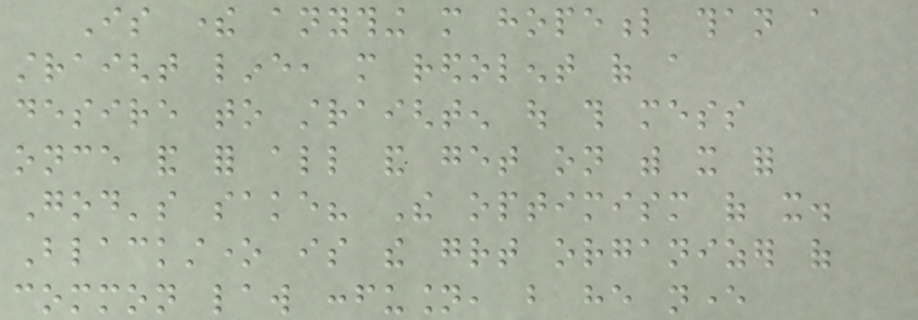Is there anything more hopeful than a
straight line, more redolent of a
desire to straighten out this mess
once and for all and get on with it for
God's sake? The optimism of it.
Blackstone is the great organizer of
common law confusion, but he never
